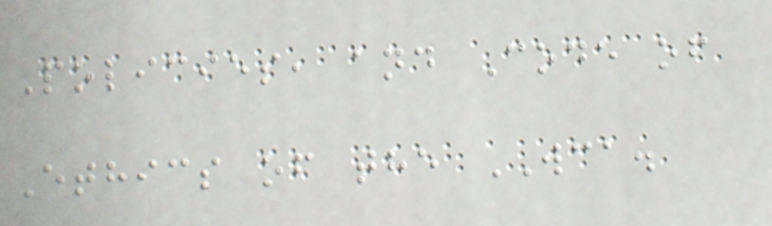Policies, and Code of
Ethics of the WCA.
